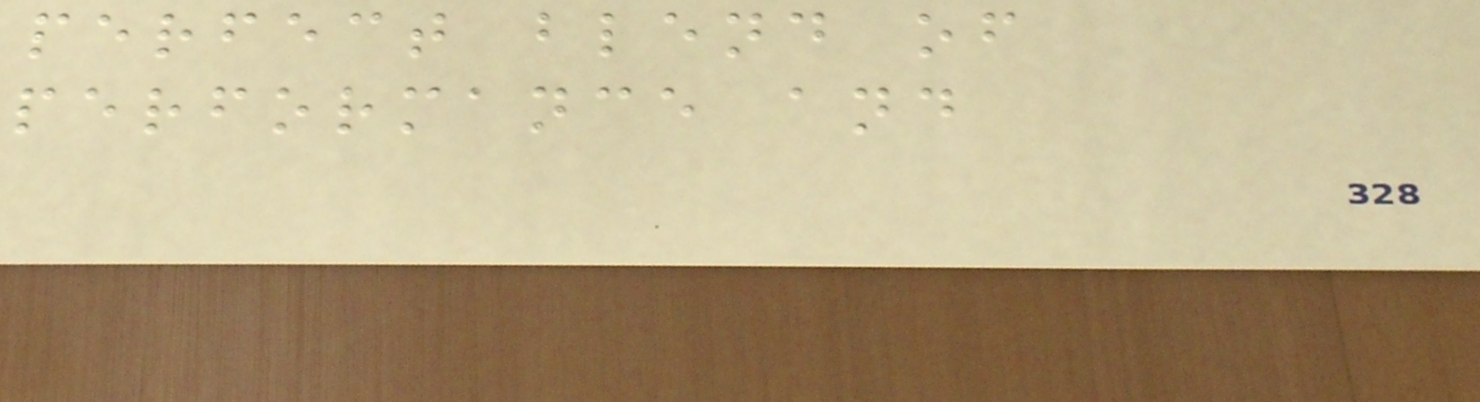perfect blend of
performance and
